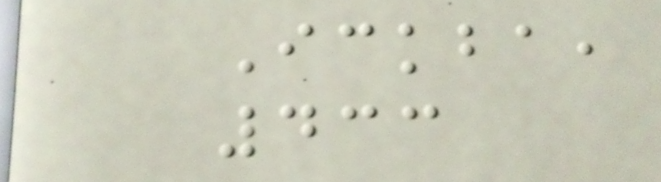Ickba,
433
